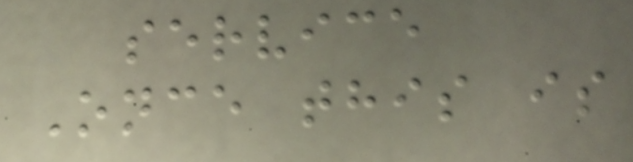service
Once this is
